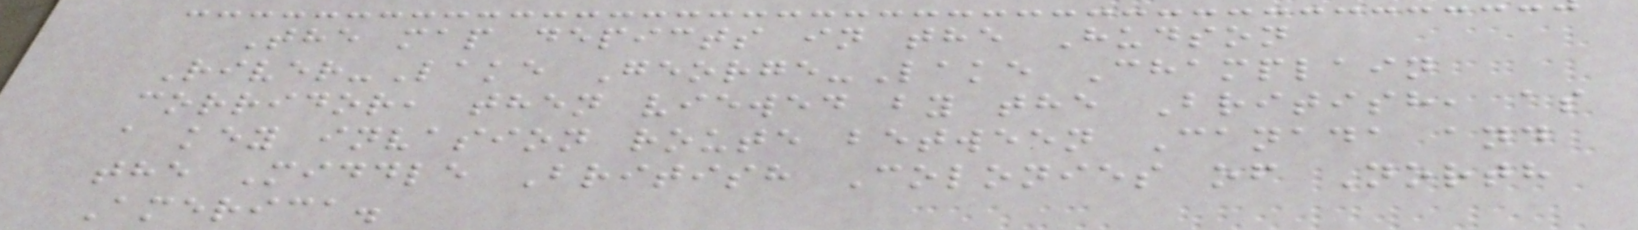The map depicts in the Hudson
River-Lake George-Lake Champlain
corridor, then viewed by the British, as
a key invasion route between Canada and
the Middle British Colonies of North
America.
